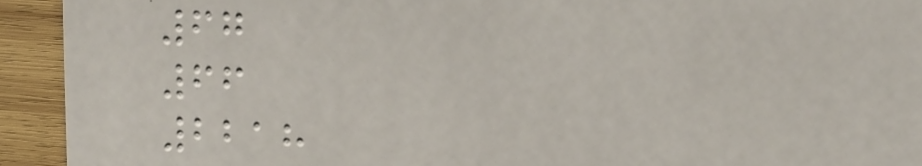67
66
2218
